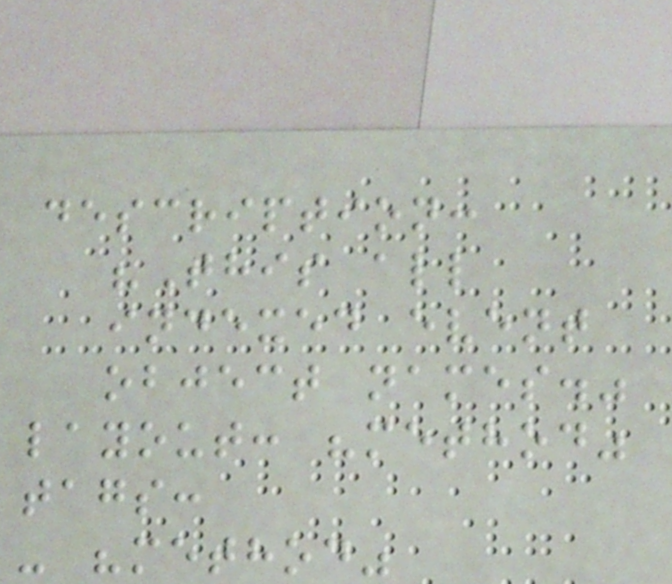description:
"This all
indexed event
object names."
layout: "method"
tags:
- "method"
